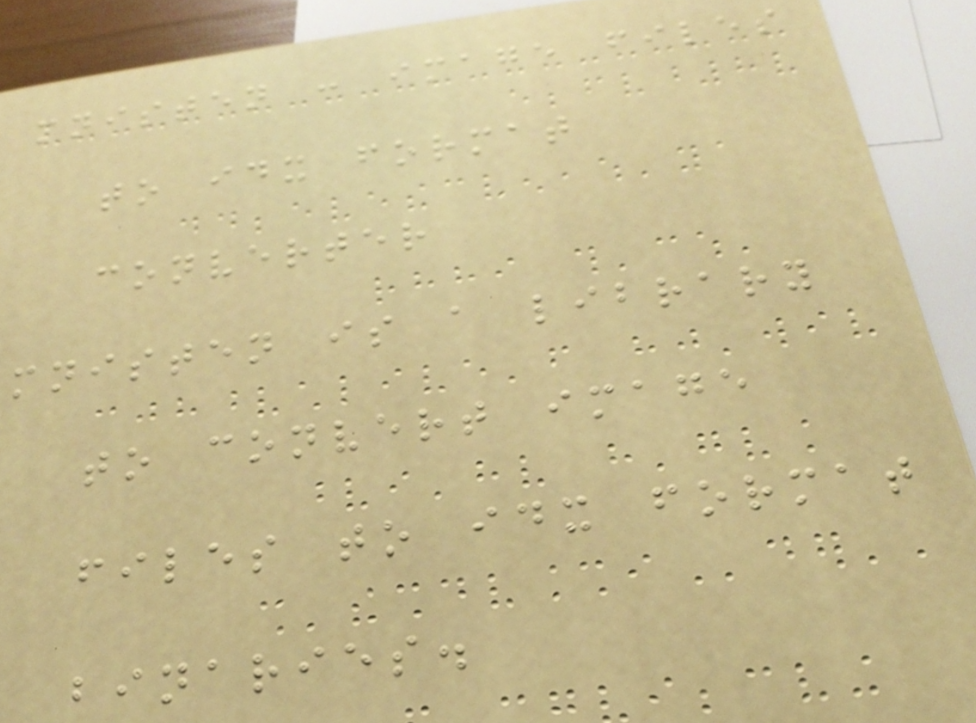mnisten : image files
to idx format
converter
mnisten is a library
to convert image
files to idx format
binaries.
